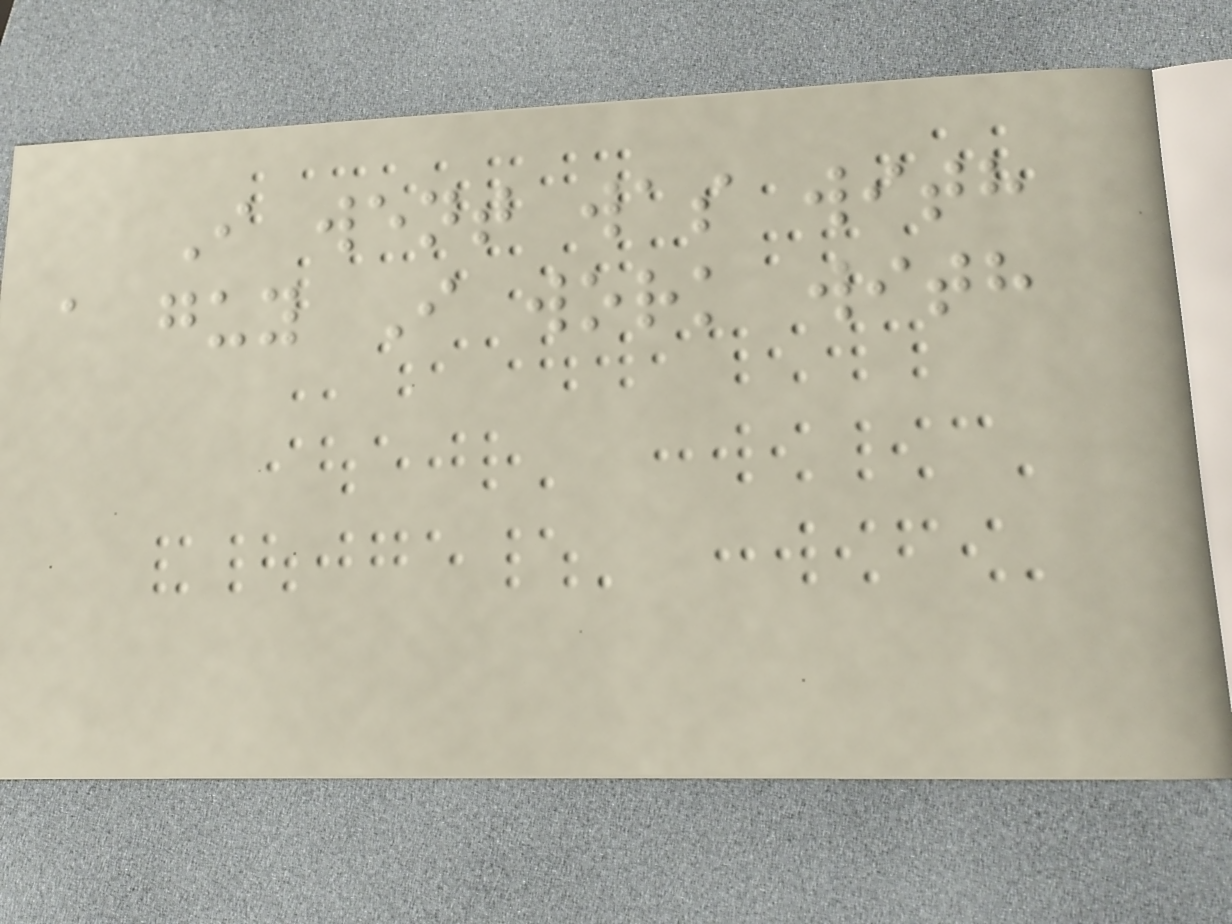I went was with
a guy I work with
